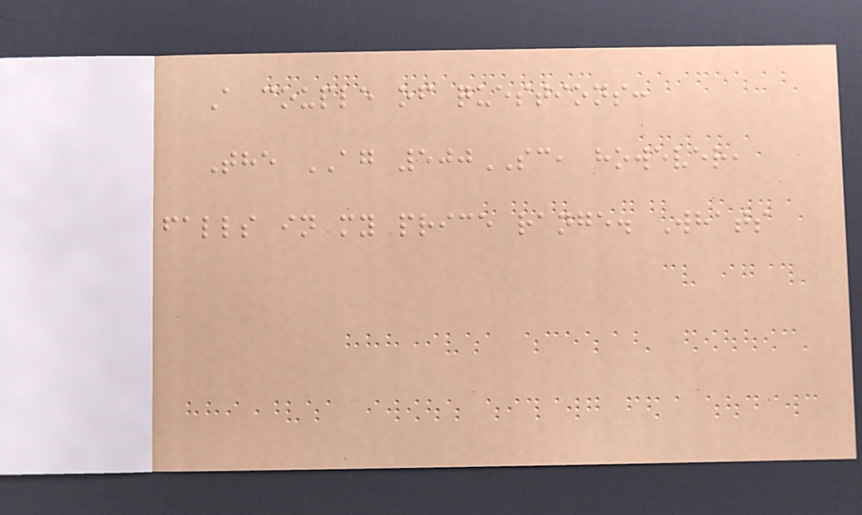A couple of questions:
The AG 500SC, however,
falls in my price range. Whats
